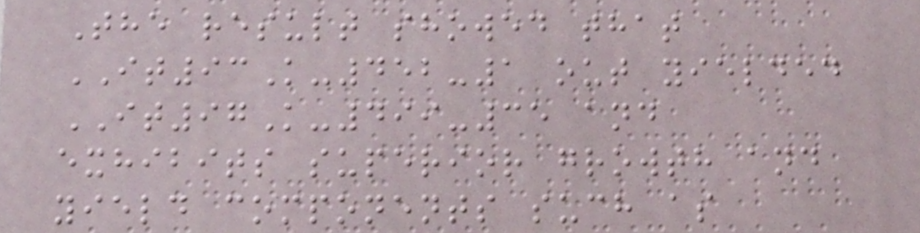The result showed that
IT93K-452-1 out yielded
IT97K-499-35 and
exhibits superior growth and
yield components such as
